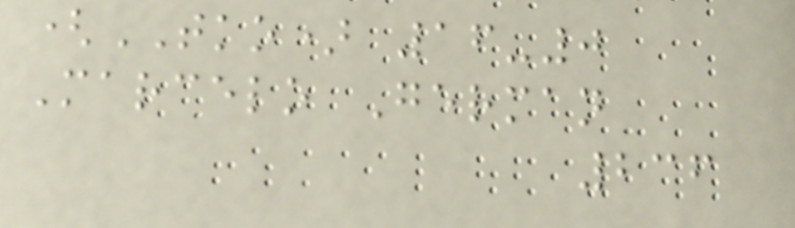(TKO) 16-0
Marcelo German
236
